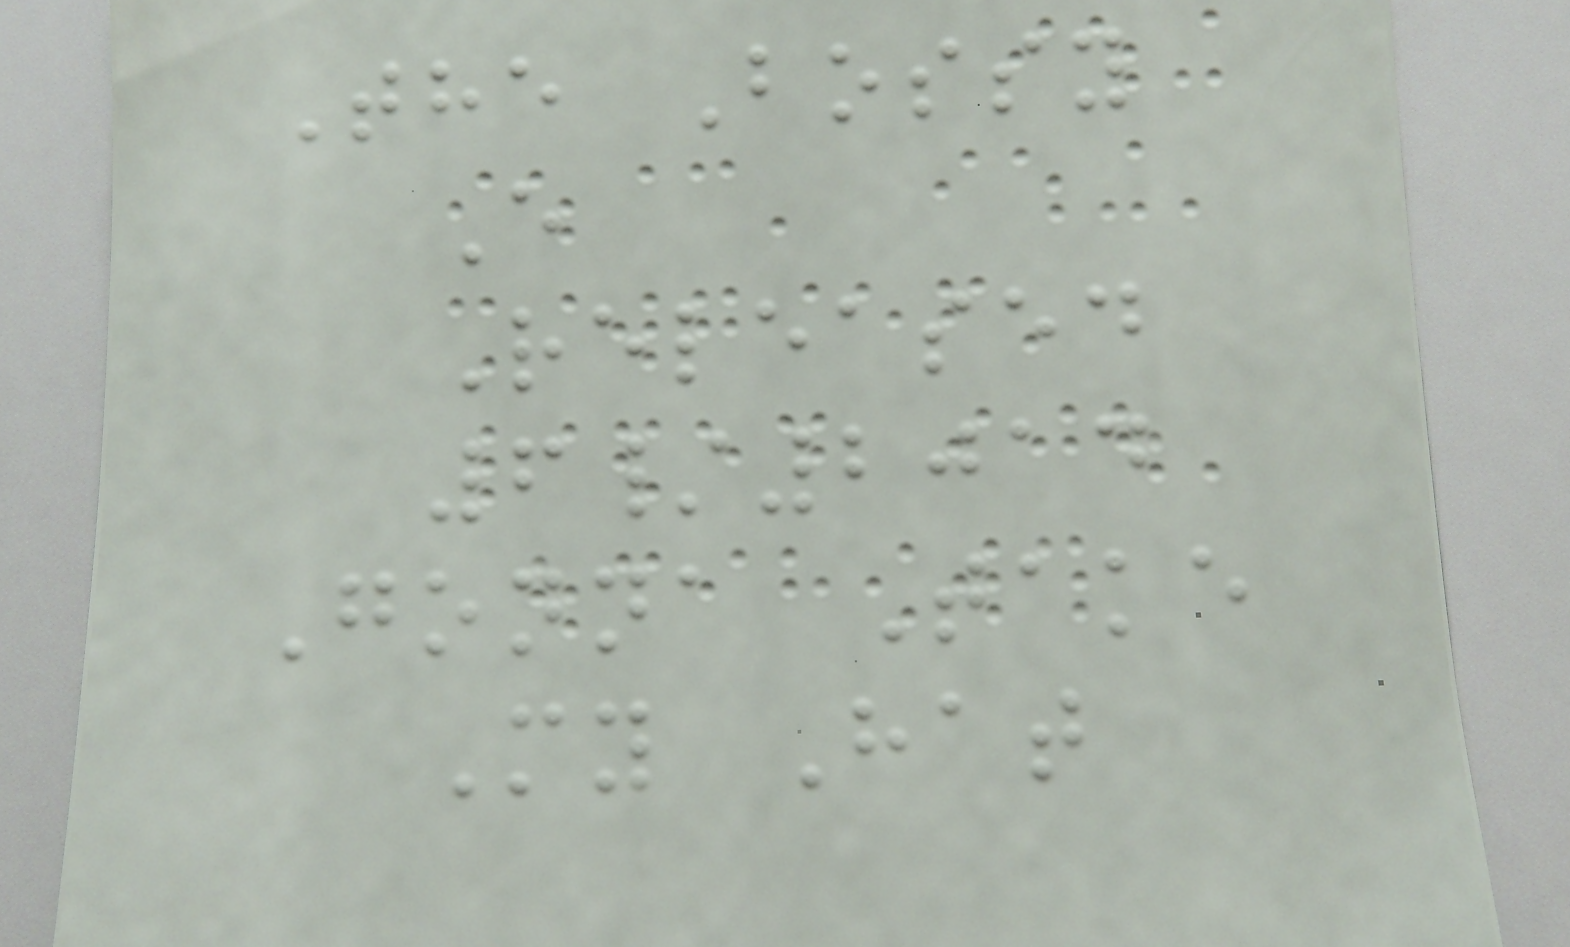The Bossy
E
Released
6/2014
Gonna Take
My Hat
